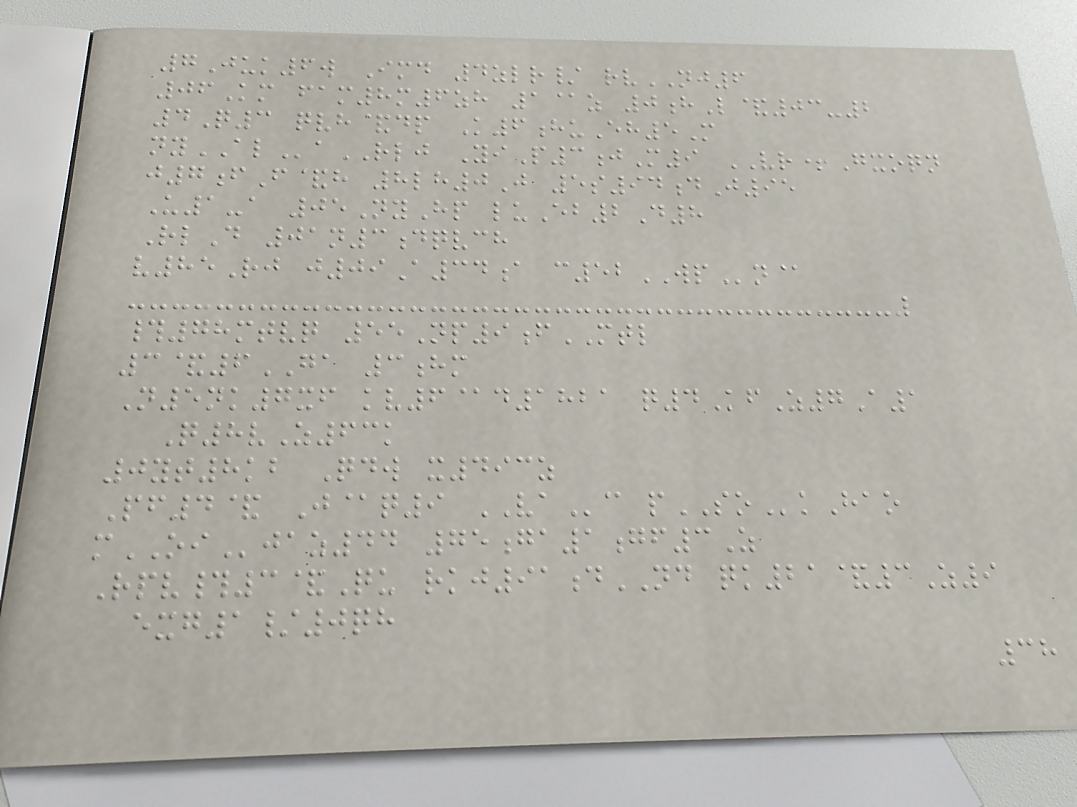7Juk6w Imd 4zlr/ rvNJ6
06Km fam8m6zh 1@z 0hL&03-2
4Q3 qvh&dp K6huEh5M
nyALaRLJ YiP3jM9 VR+Gxoqn
j7fF&h 8lh0J 5s94dJ95
U1-a 05NyHp luEb2D8
RlD 01n3dqvch
v85Rj j09A34a c52WPn@
#78mtvq 55Np9fMTL
3&6GA 3hm
N5nk7xf kv6@d1821 q4KfZ7A1
Q8vZ63k
0yt8kb Qdw x493z
Pf4& J@q9 VAc pSOkHao
mOIjaz44 75ga1gf3Z
Rpv#3&Qu rkj91dND qk21&3Z9
exg1/0qh
38
